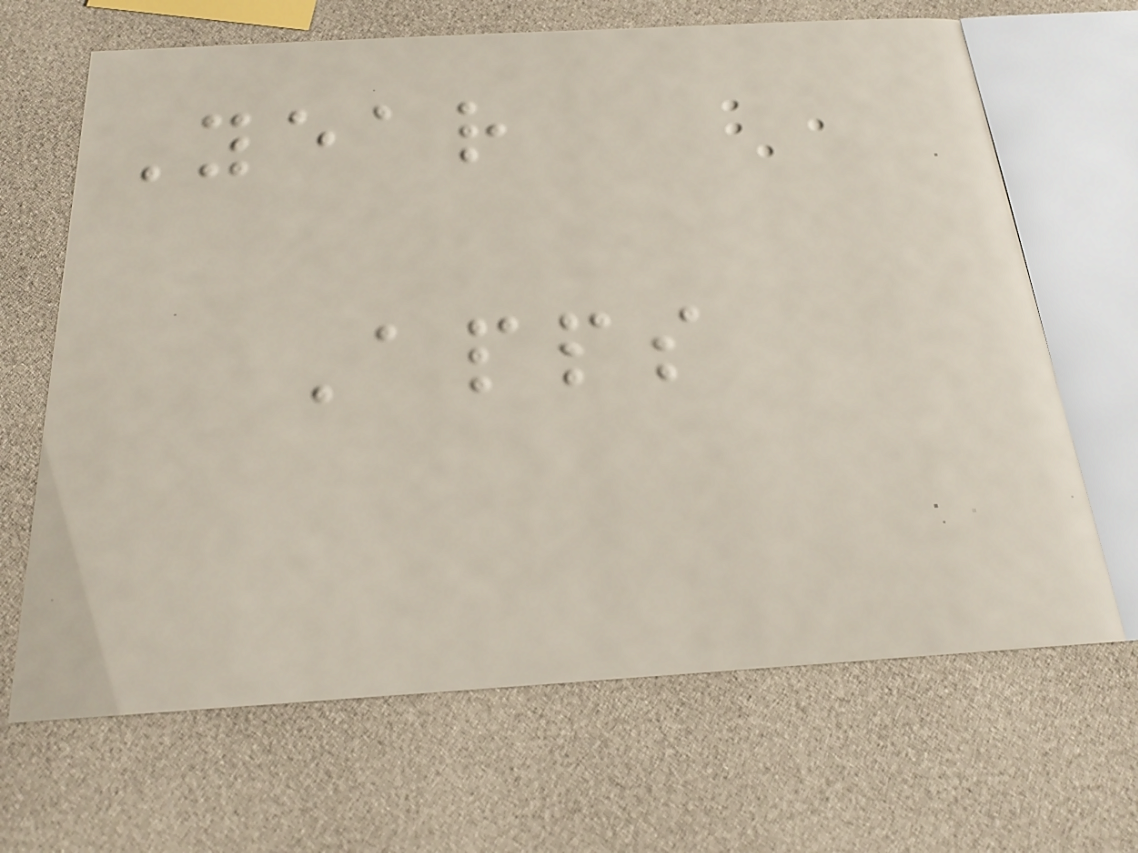Year
Apps
